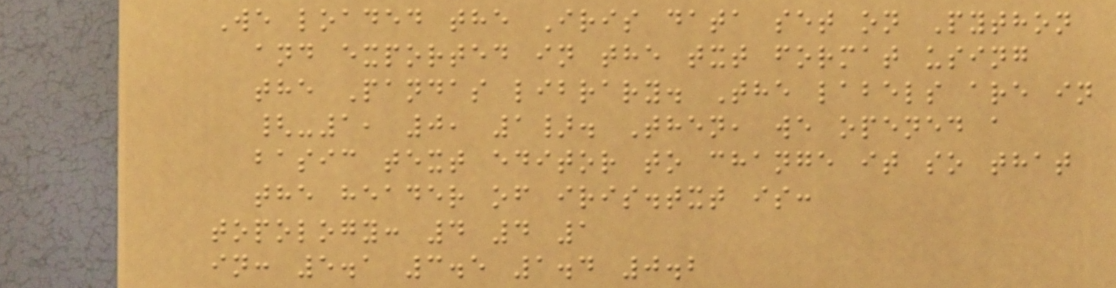We loaded the Iris data set on Python
and exported in the txt format using
the Pandas library. The labels are in
{-1, 0, 1}. Then, we opened a
basic text editor to change it so that
the header of iris.txt is:
topology: 4 4 1
in: 5.1 3.5 1.4 0.2
